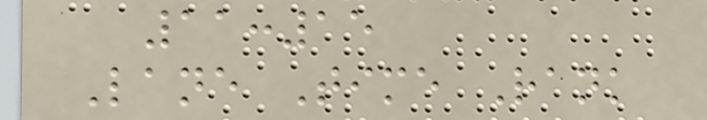11:15
Lane Time Rank
